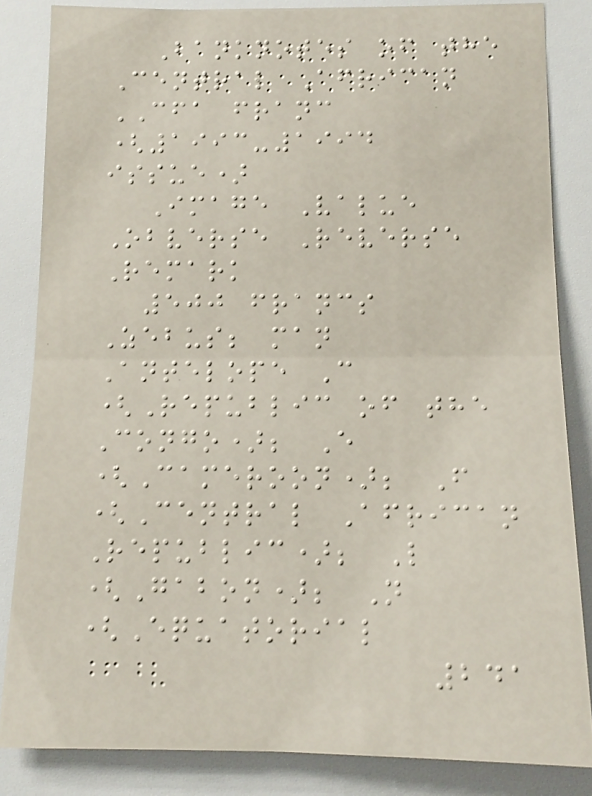Banknotes of the
Central African
CFA franc
(1993-1994
issue)
Image Value
Obverse Reverse
Remark
500 francs
Zebus; man
Antelope C
(Republic of the
Congo); E
(Cameroon); F
(Central African
Republic); L
(Gabon); N
(Equatorial
241
